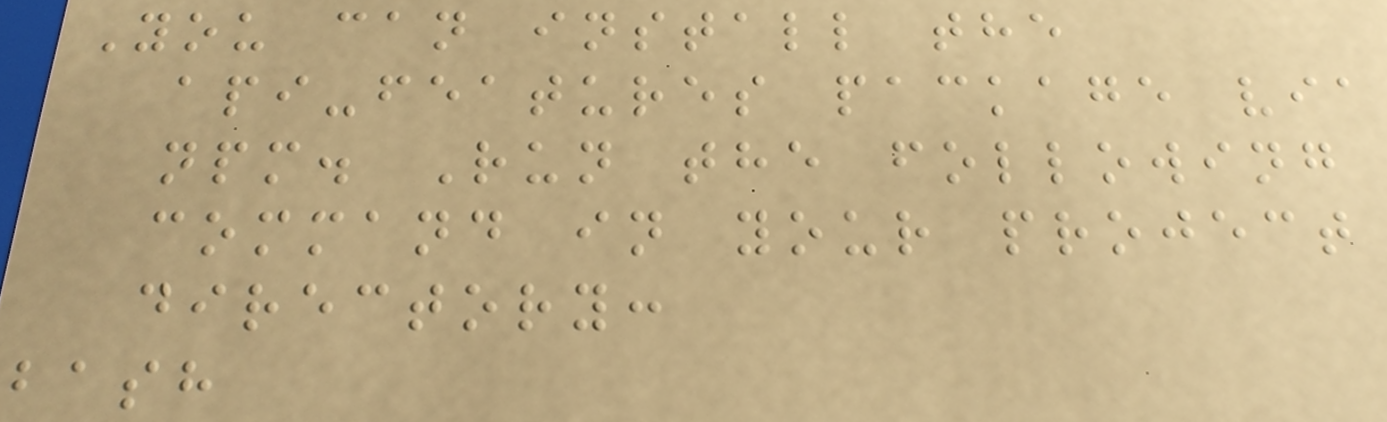You can install the
api-features package via
npm. Run the following
command in your project
directory:
bash
